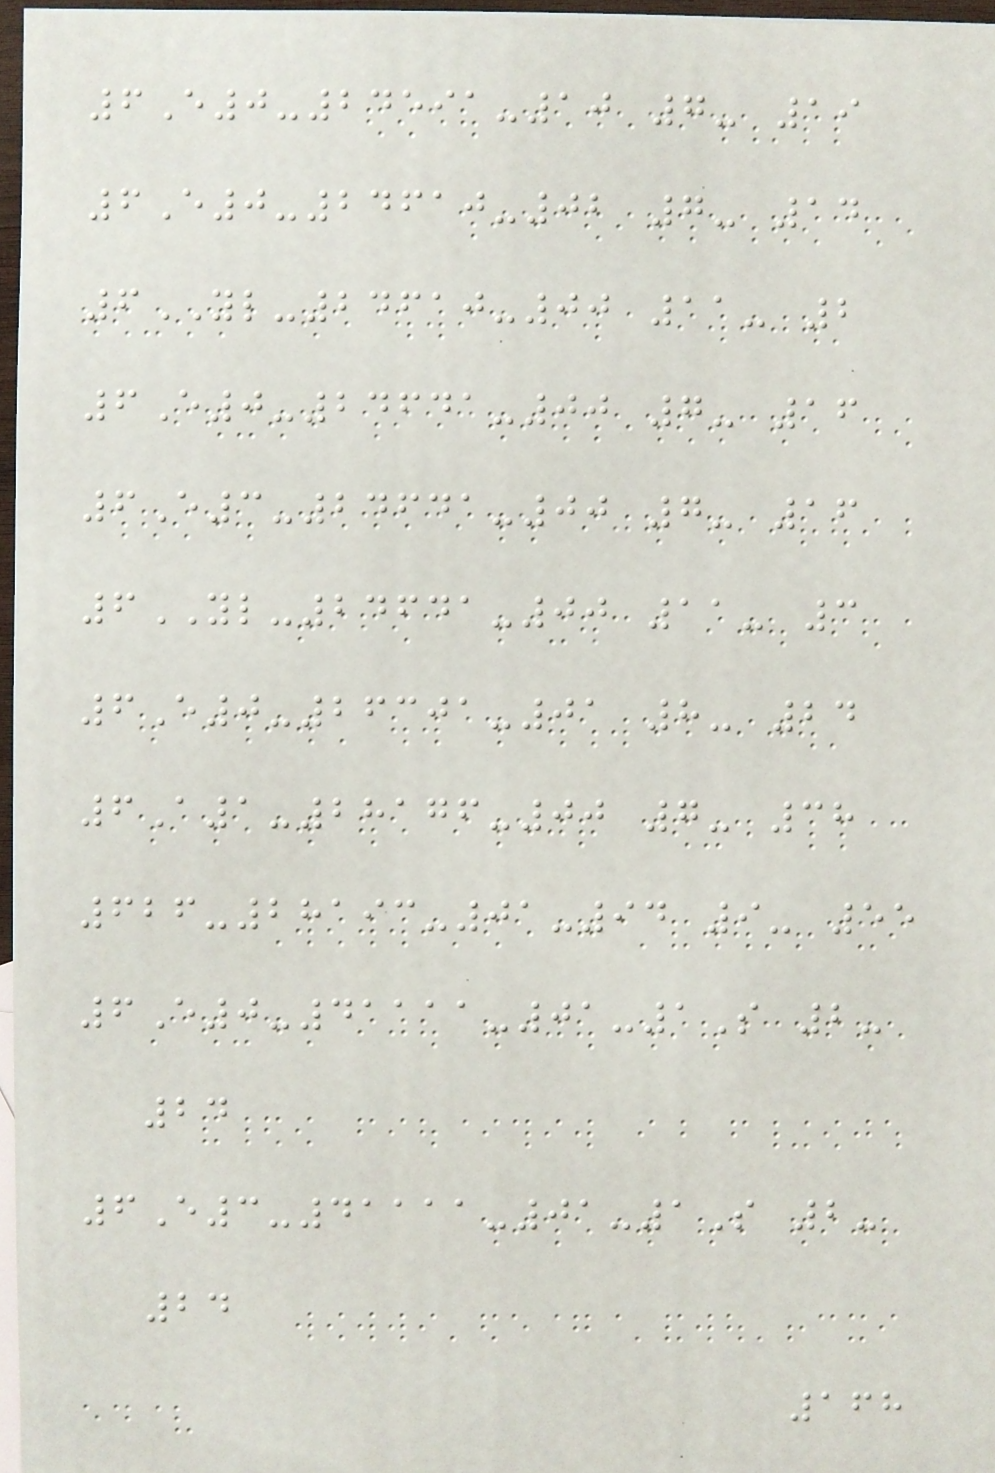6E0-24591-10 7- 19
6E0-24610-02 7- 14
6YL-24610-00 11- 2
6E0-24641-00 7- 16
6E3-24641-00 7- 16
6YL-24641-00 11- 3
6E0-26301-01 8- 24
6A1-28176-00 7- 38
626-28193-01-94 9- 55
6E0-41111-01-1S 2-
24
6E3-41111-01-1S 2-
24
168
